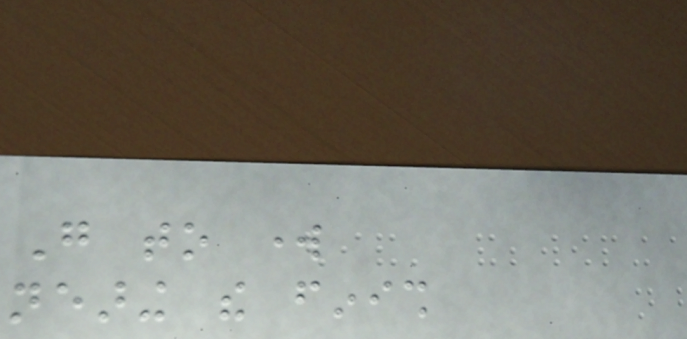Go to work
nearing the finish
